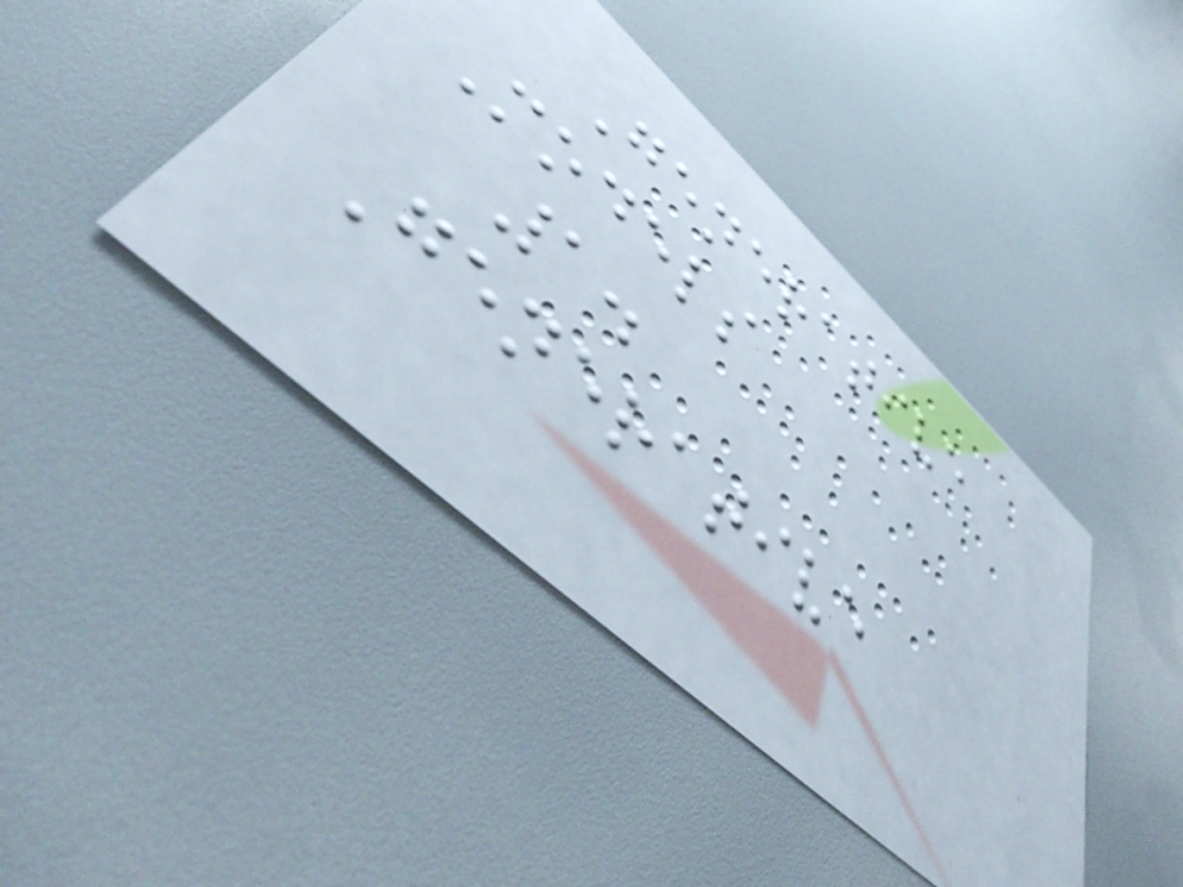Generative
Models
1.
Generative
